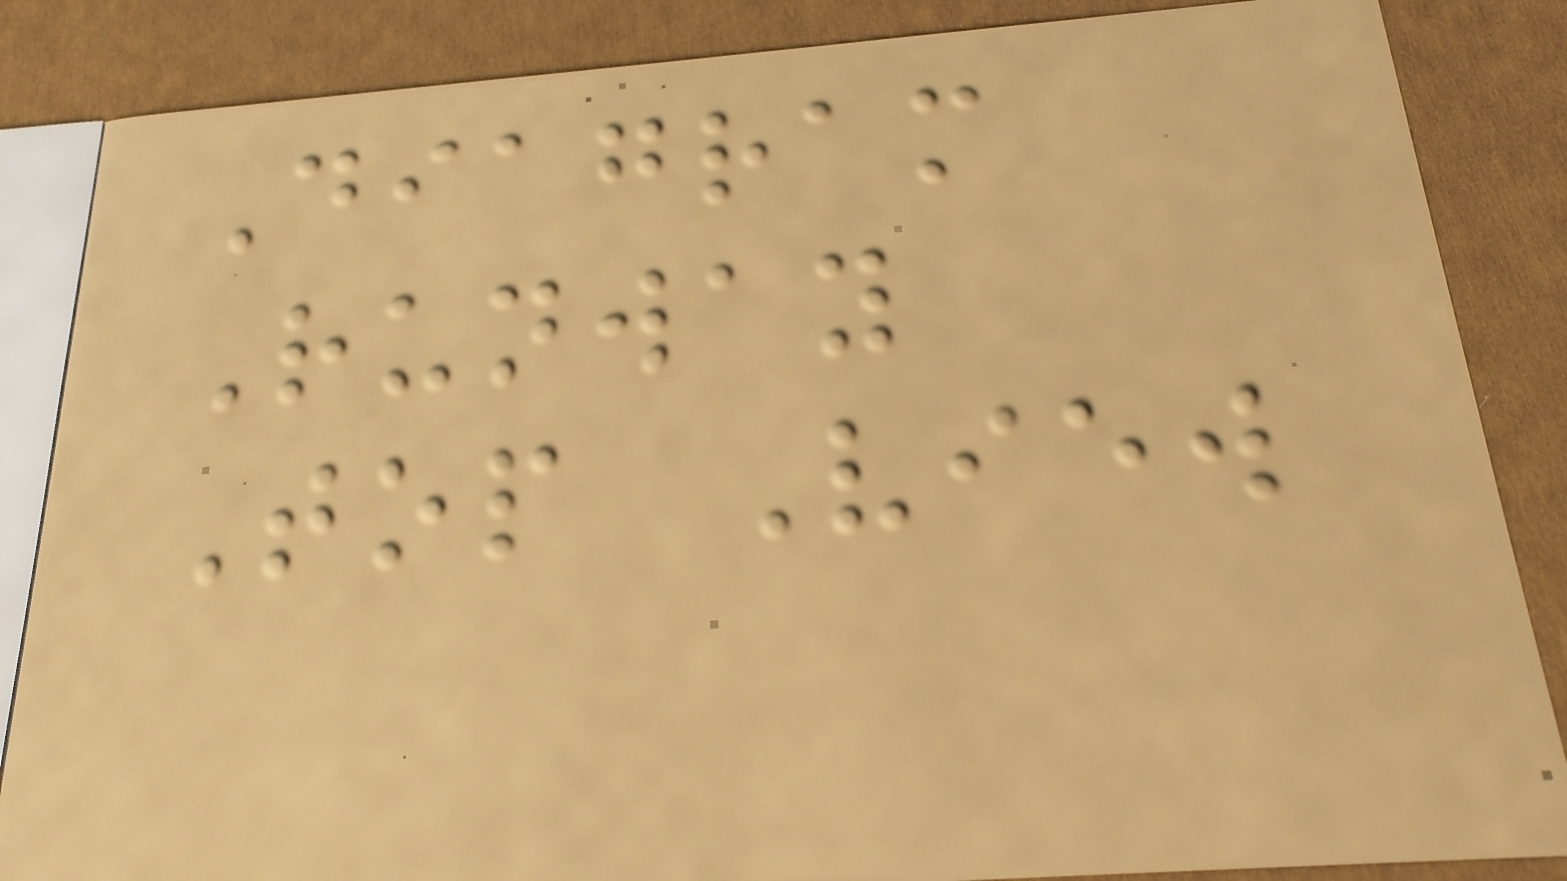Diagram
Runway
Top View
